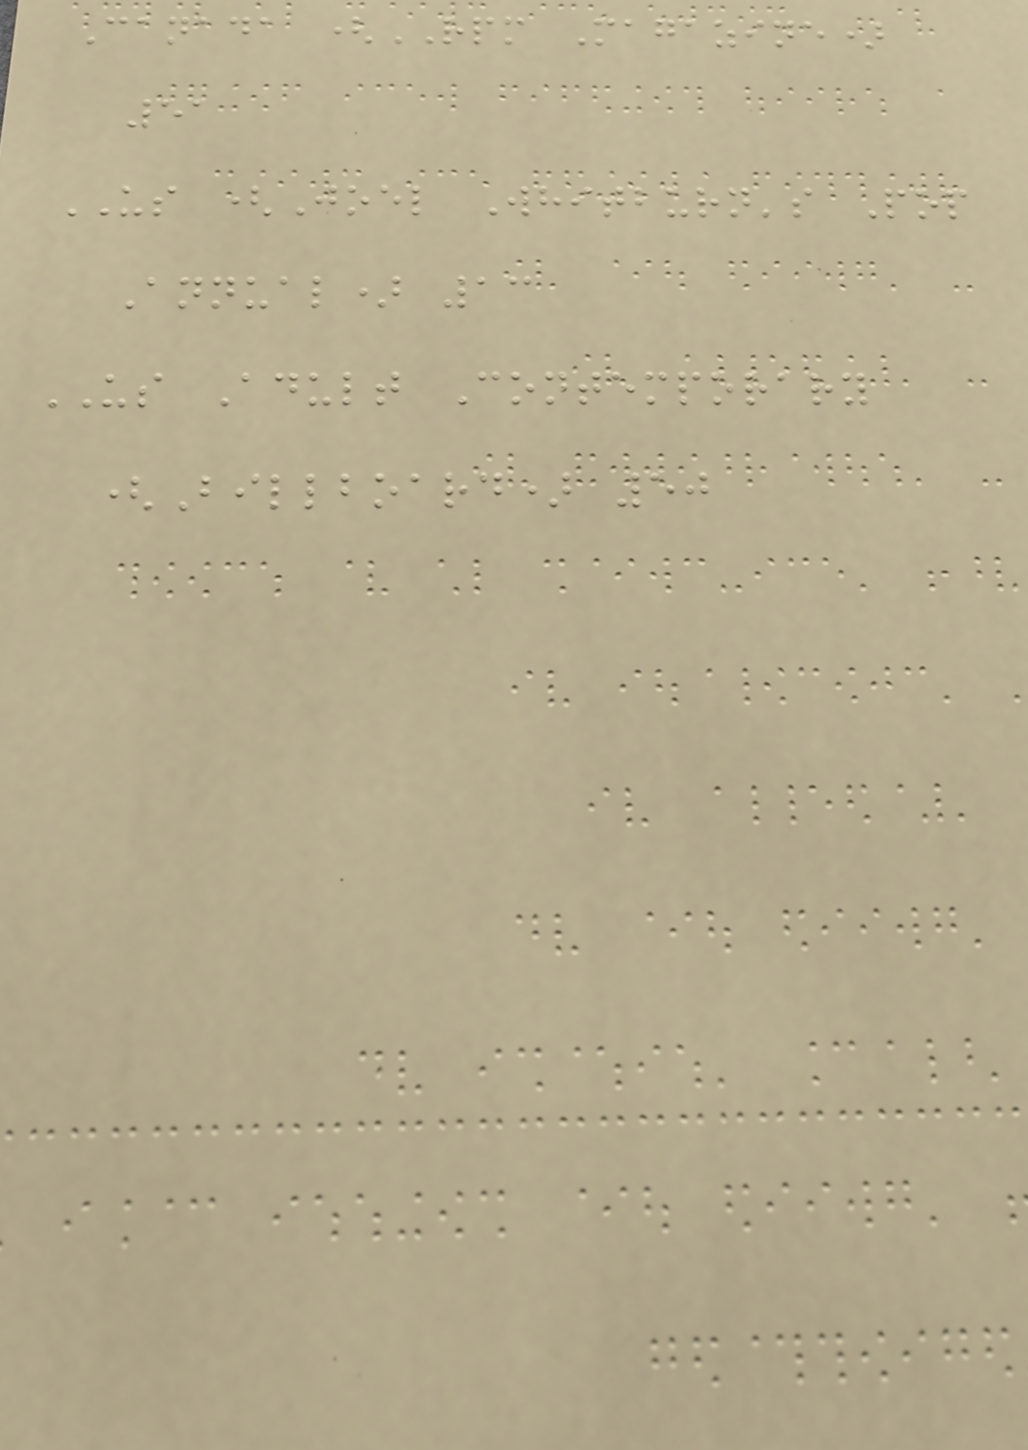Canada (RPM Magazine)
51
US (Joel Whitburn's Pop
Annual) 13
US Adult Contemporary
(Billboard) 50
